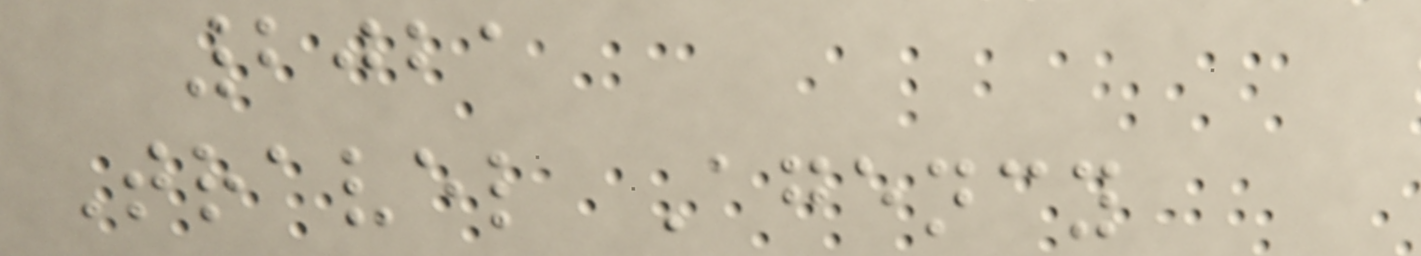2021
Travel Agency
